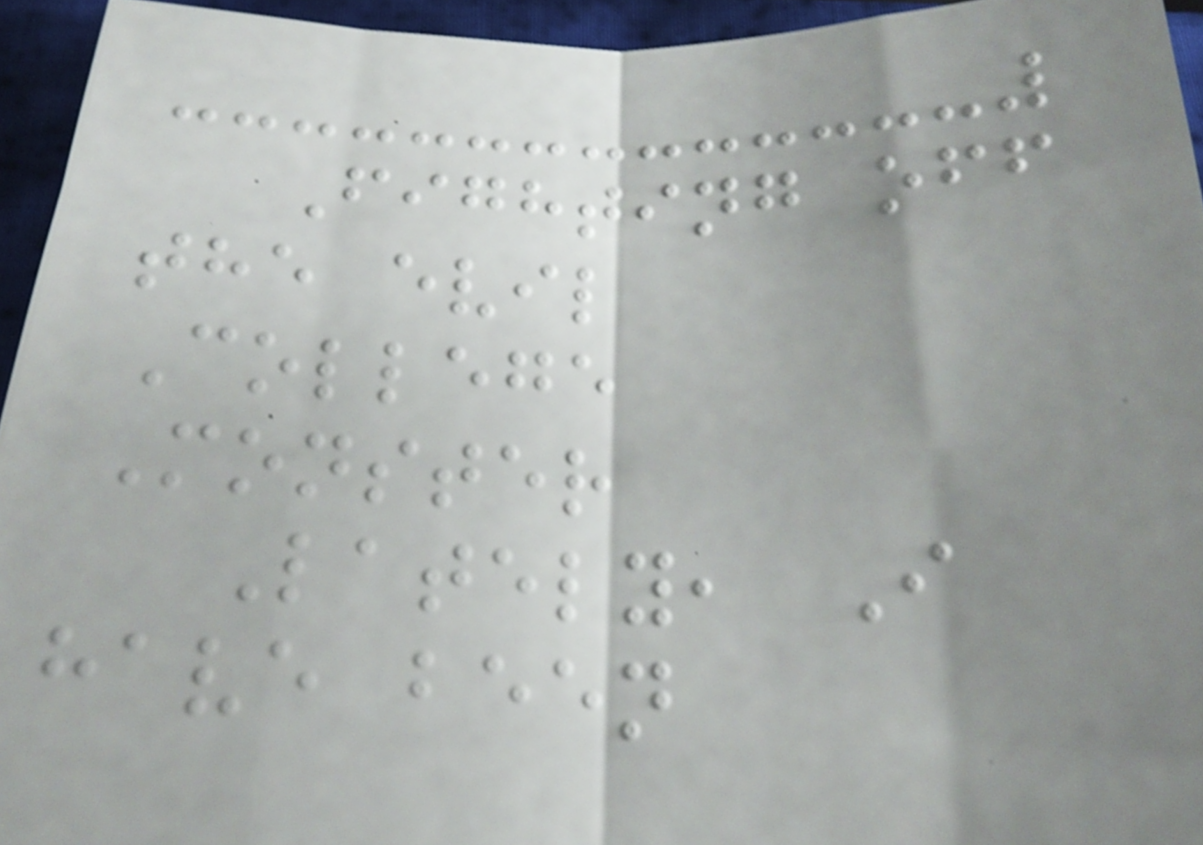Fighting off
the evil
College
Monster
Lately, I
have been
